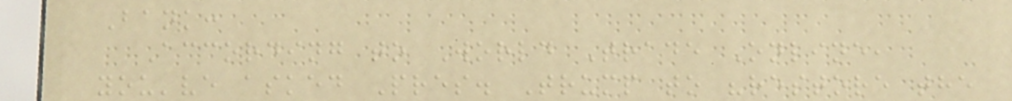Bank:
According to World Trade Online,
you've asked Pres. Trump to "restore the
